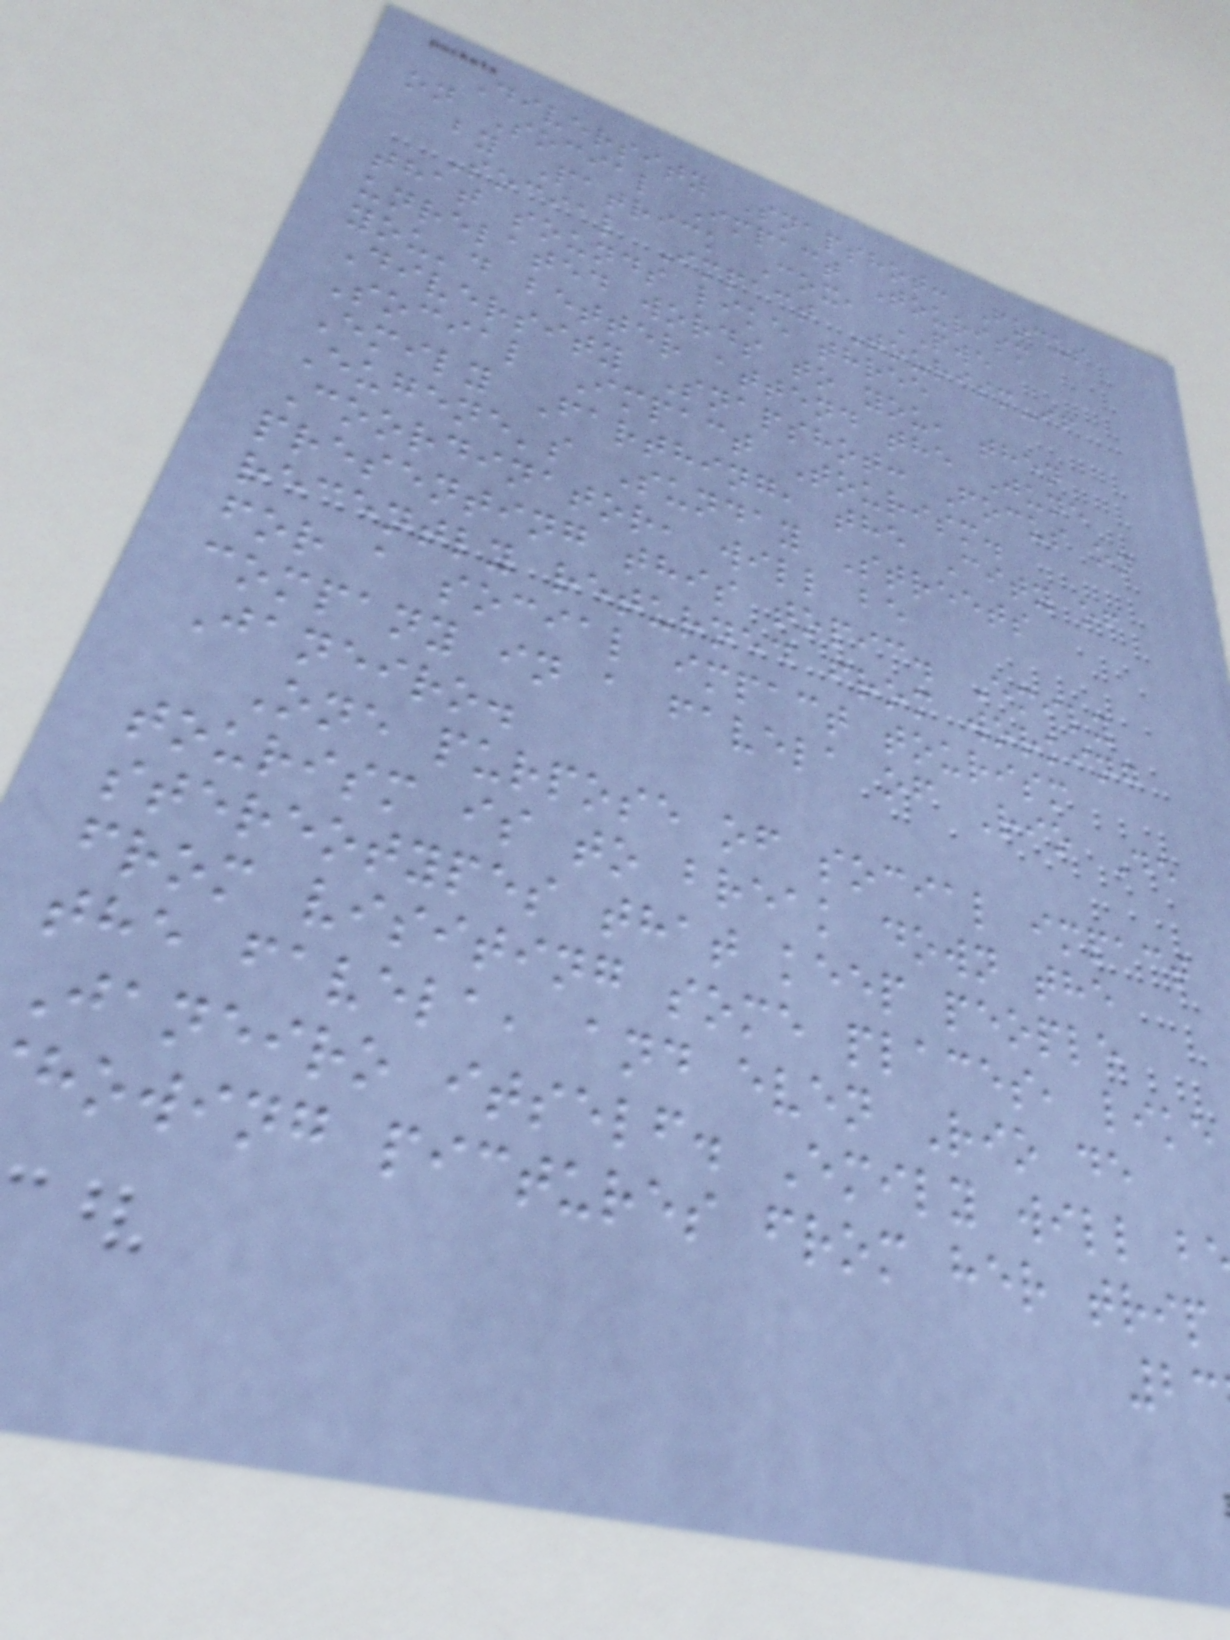Diversity Snapshot: Focus
on Social Impact Tourism
by Patrick Cox, PWE
Social Impact Tourism-if
that sounds like three
unrelated words to you, then
you'd better attend the June
Diversity Snapshot: Focus on
Social Impact Tourism.
Emily Farthing, the City of
Eugene's Sunday Streets
Coordinator, will be
presenting this topic. Emily
recently returned from working
for a social impact tourism
company in a favela of Rio De
Janeiro.
One purpose of social impact
tourism is to break down the
stereotypes that keep people
from visiting some places, like
the favela, and even Rio de
Janeiro itself. Emily will b
howing pictures from her trip
